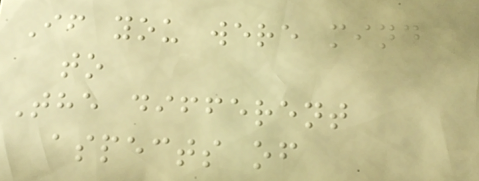If you were mind
to
The different
aspects of
